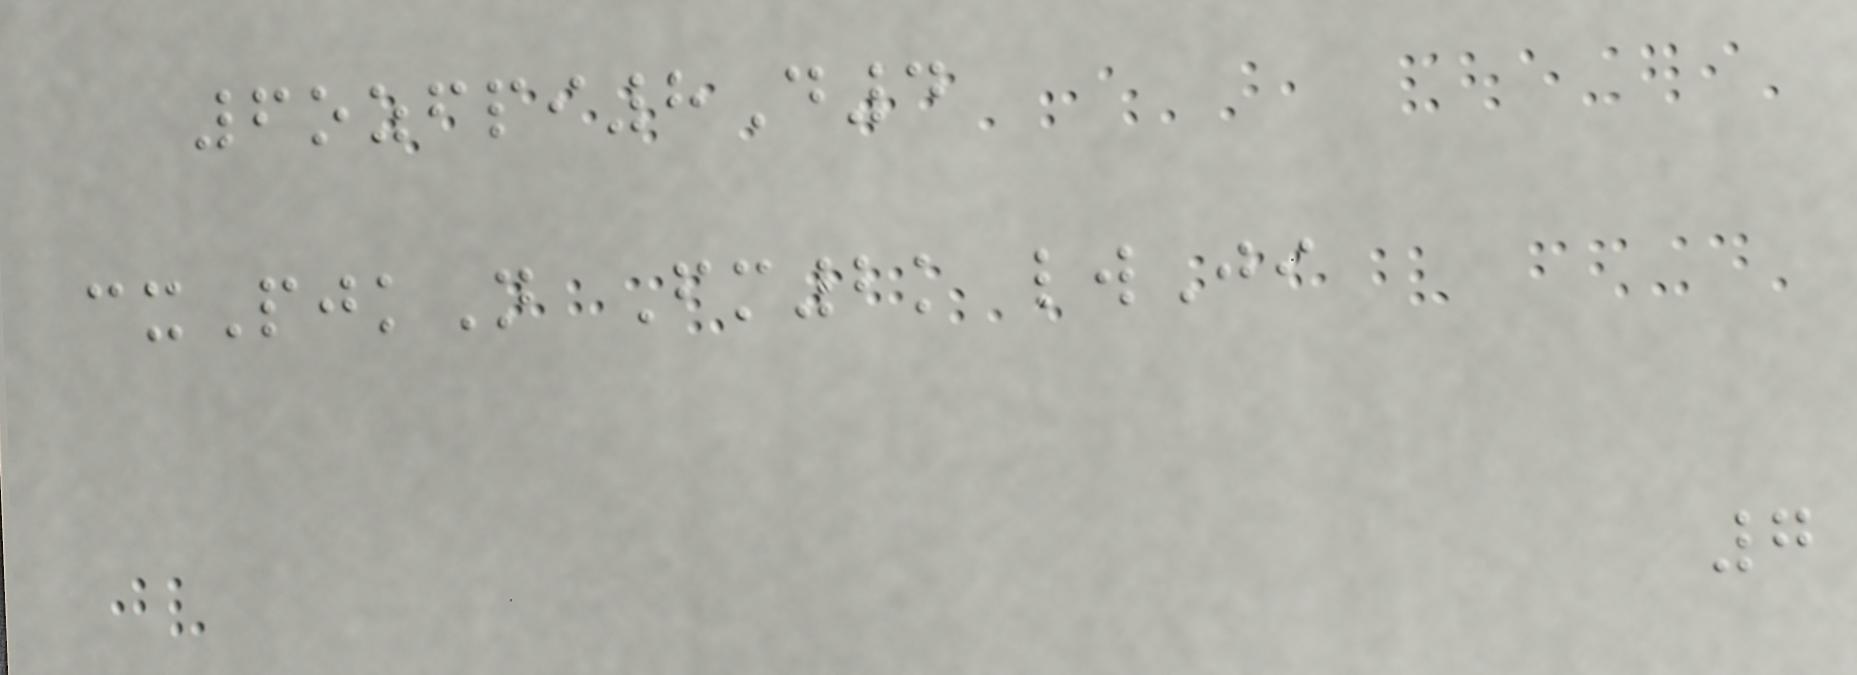6ozfpi8D4
cxPjkN Fm2k lwJi
7
